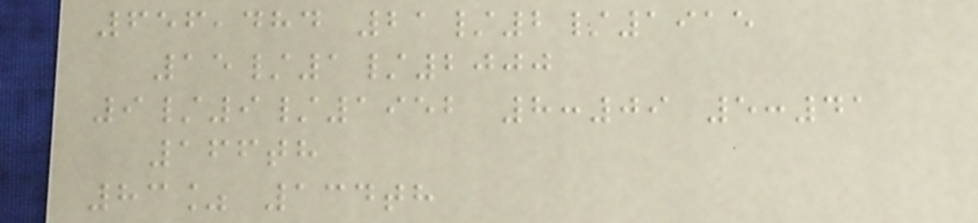656,484 21/2/1915
15/1/2000
9/9/1952 8:09 5:41
166th
83% 134th
